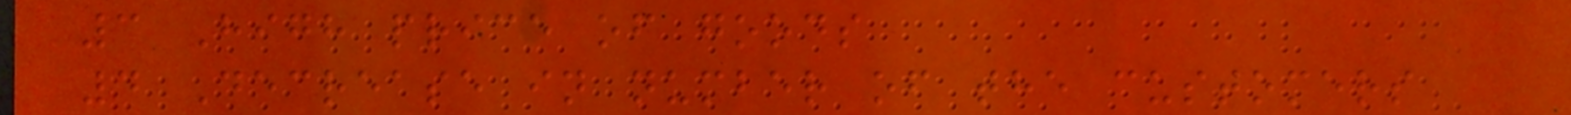3 High price of goods
4 Decrease in number of the customers
